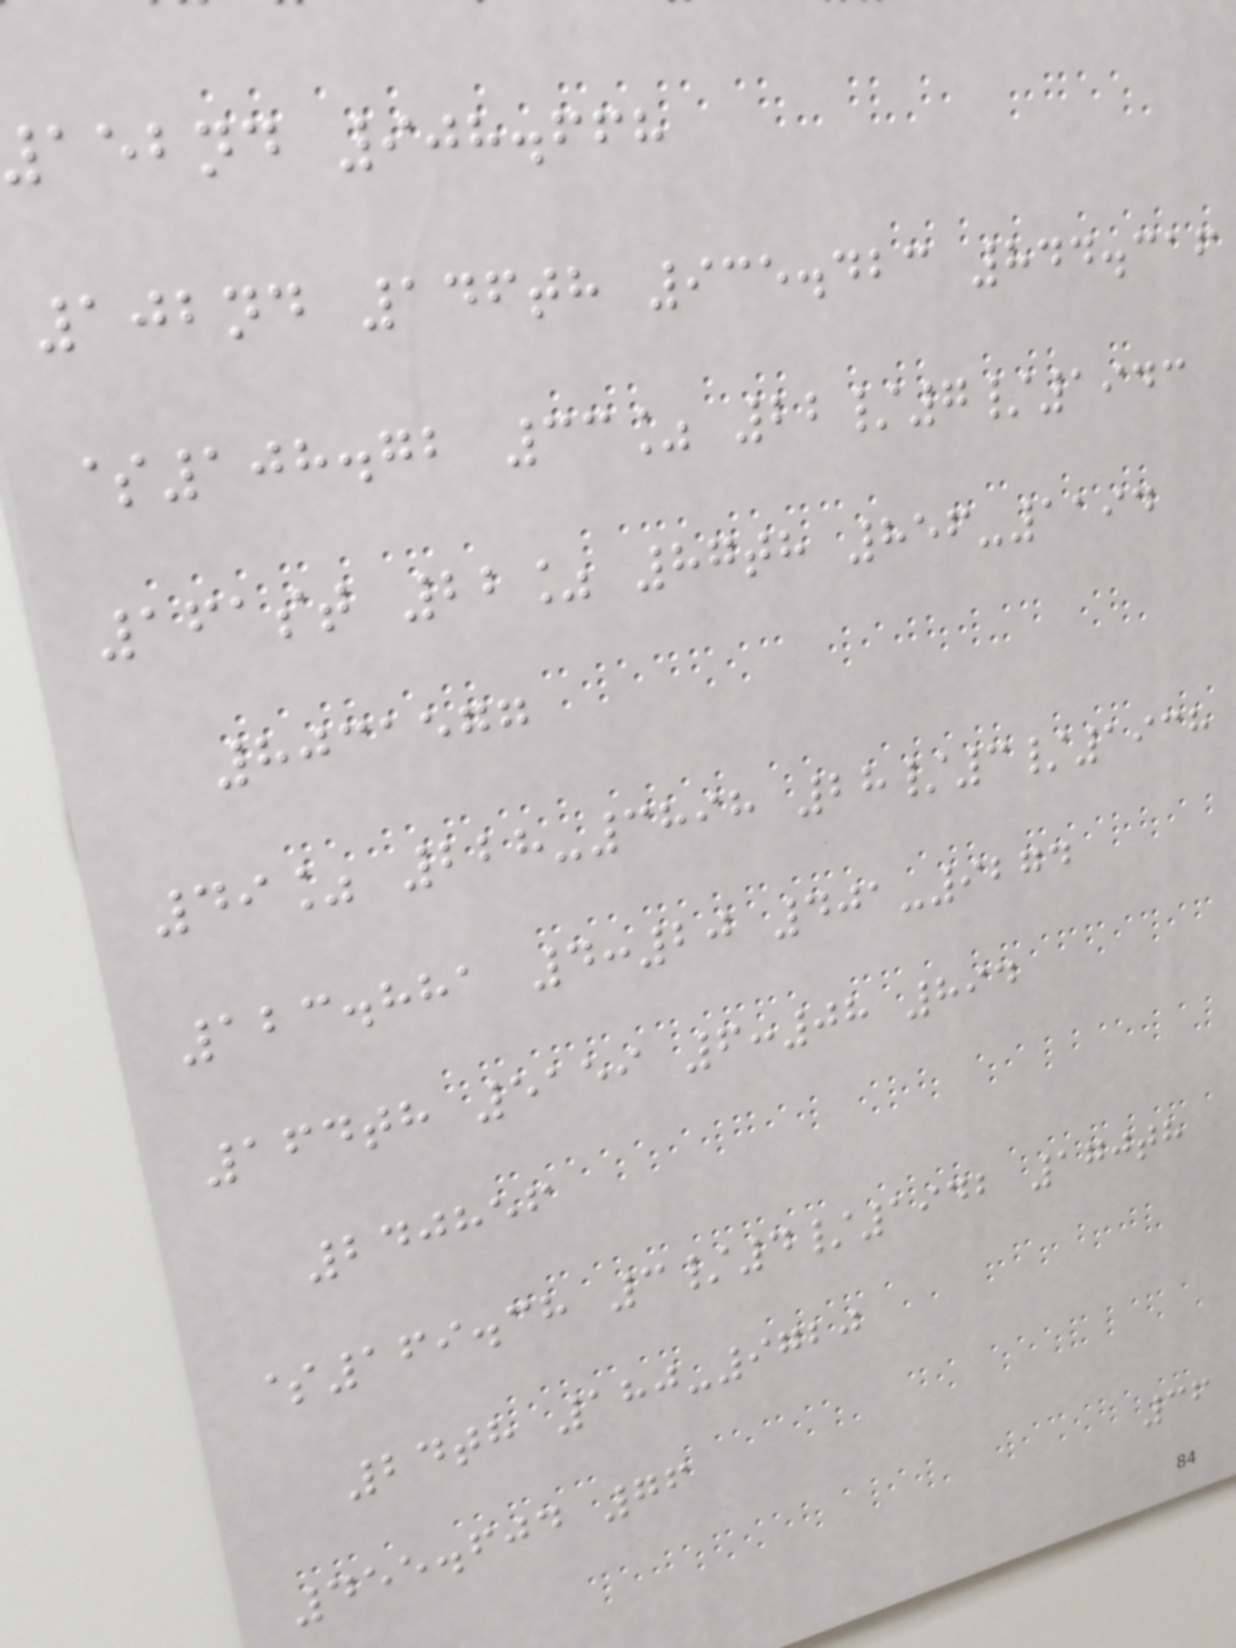aebnd 908.668
102nd 146th 935.423 844.316
$108.72 33% 22/7/1943
161st 22% 87th 856-1194
8031577
49% 228-3898 28/3/1938
123.881 4:20 401-9274
164th 5159 6:08 894
240856
$169.38 3/4/1942 170th
24th 180-9720
455.604 76
36
